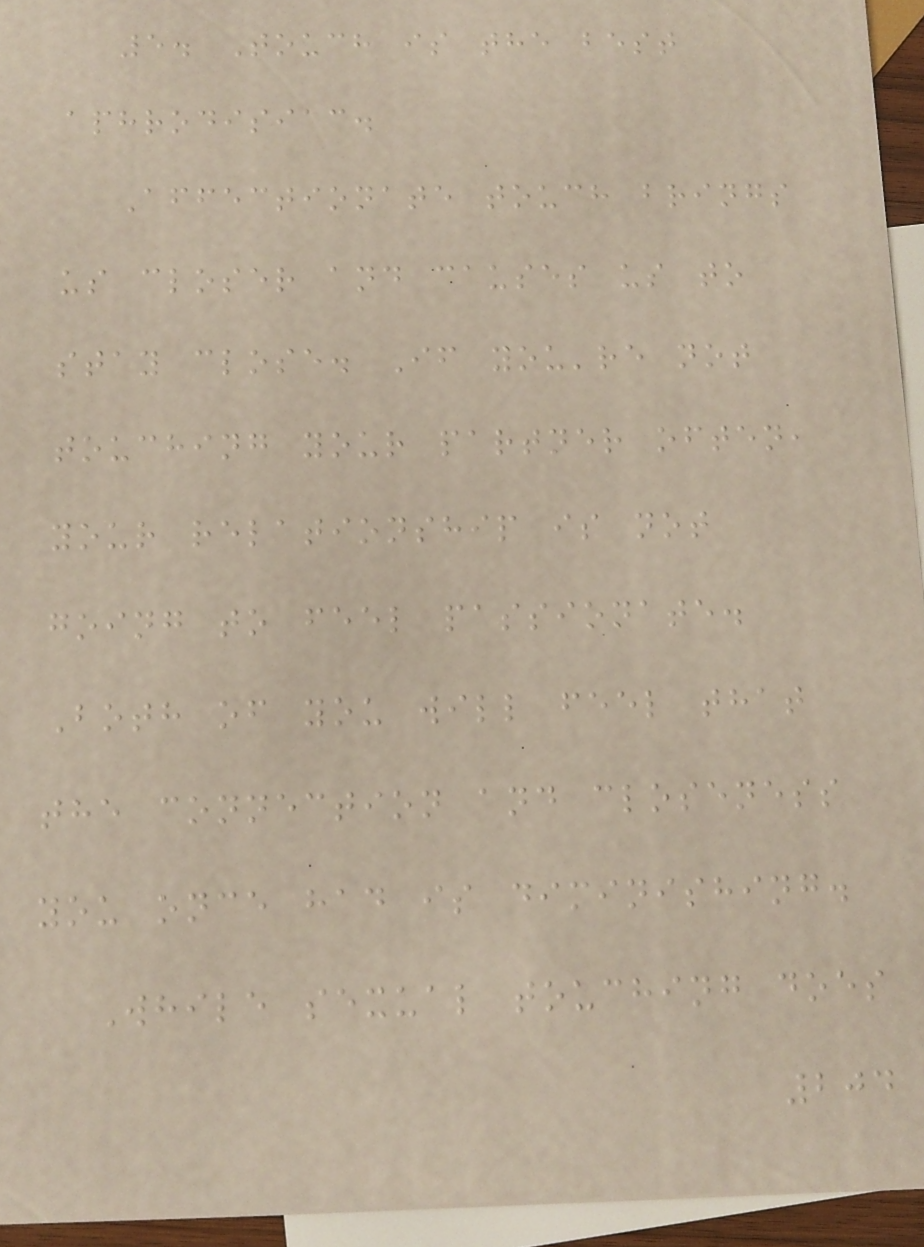5. Touch is the best
aphrodisiac.
Affectionate touch brings
us closer and causes us to
stay close. If you're not
touching your partner often,
your relationship is not
going to feel passionate.
Both of you will feel that
the connection and closeness
you once had is diminishing.
While sexual touching does
204
